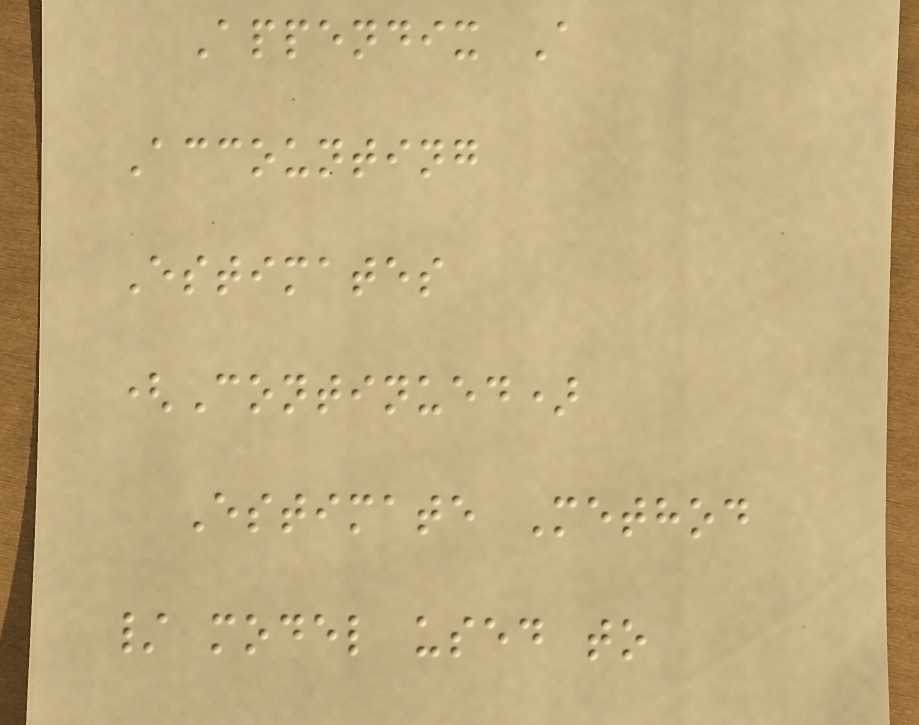Appendix A
Accounting
Estimates
(Continued)
Estimate Method
/ model used to
